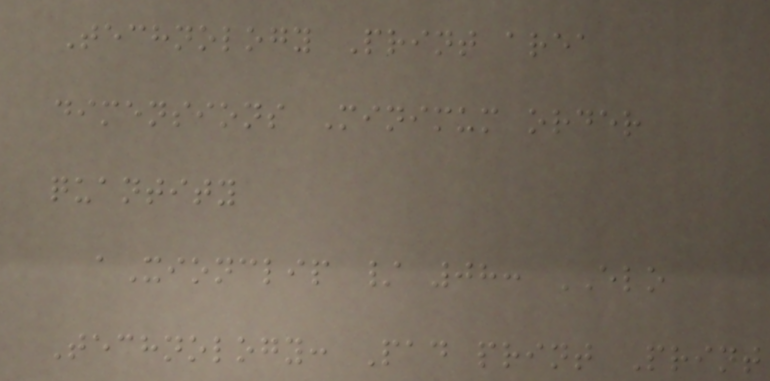Technology Print area
dimensions Minimum order
quantity
aXionclip / 08: ELO
Technology: Pad print Print
